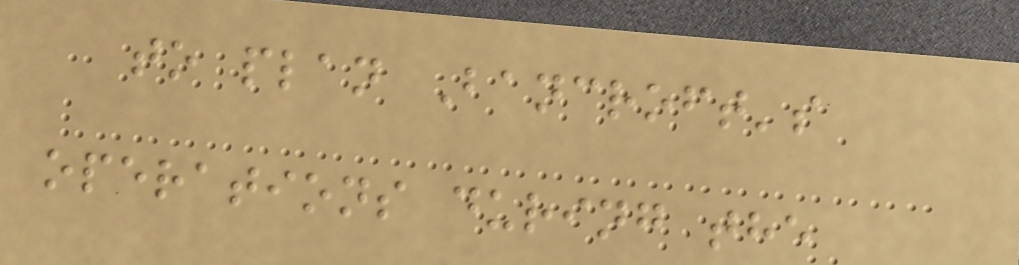to plan Bancroft's
operations during the
